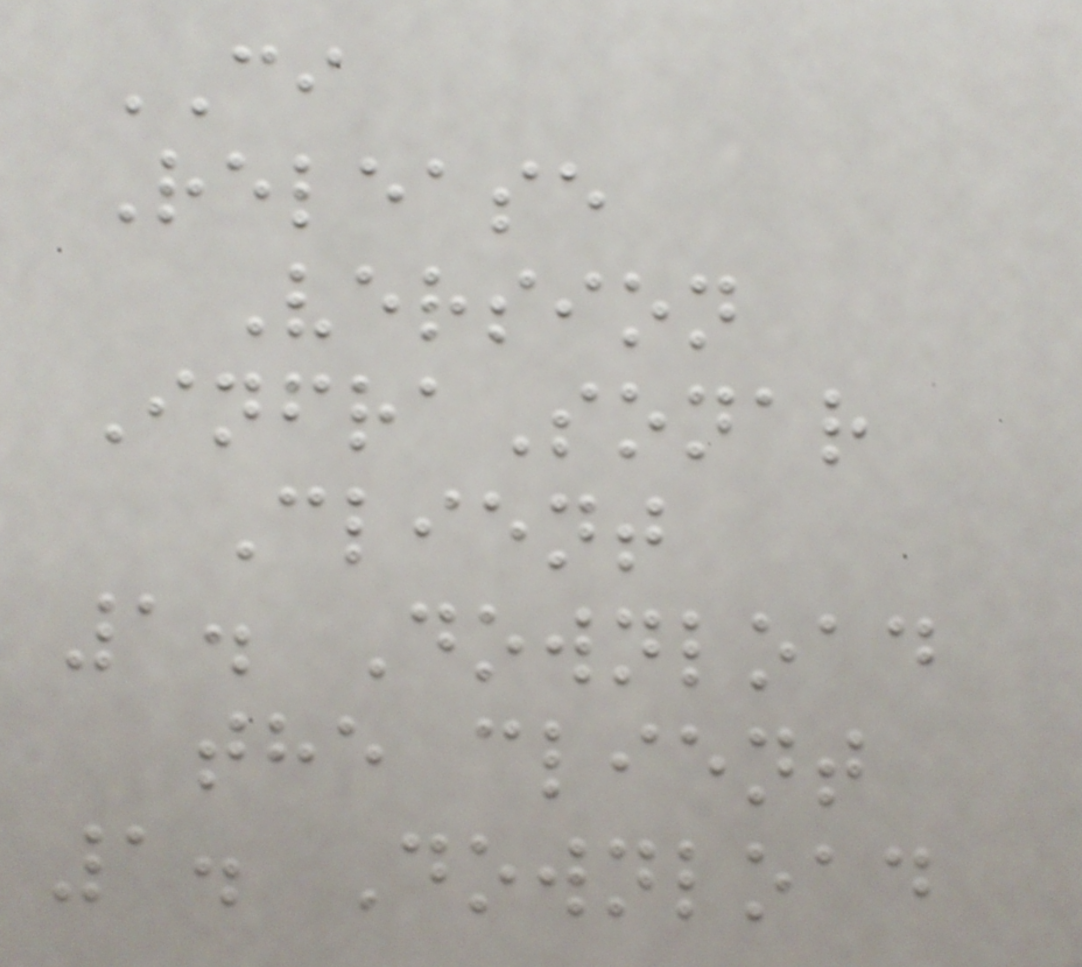CI
Release
Version
InfraSonar
Client
1. Download
the client
1. Download
